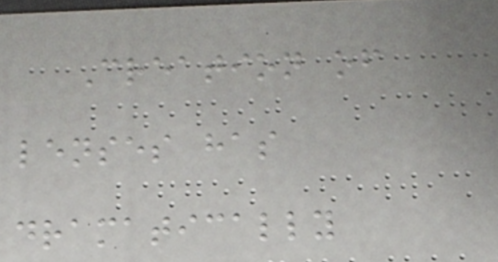Creation of
lenses has
dramatically
